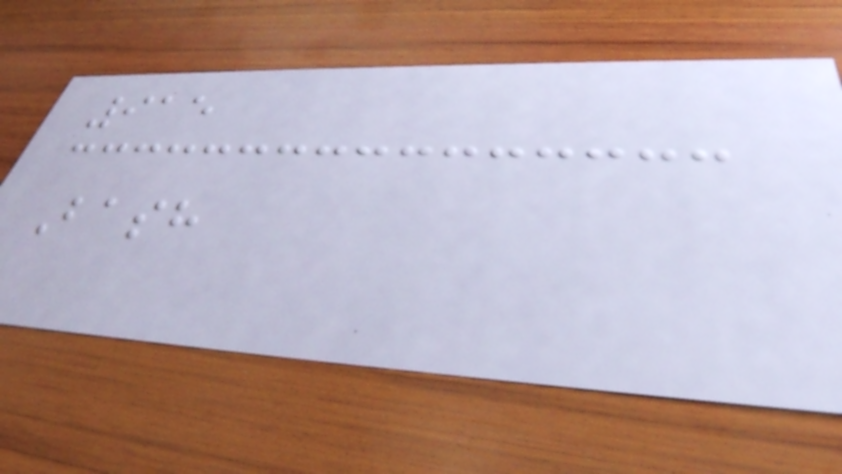915
Bash
